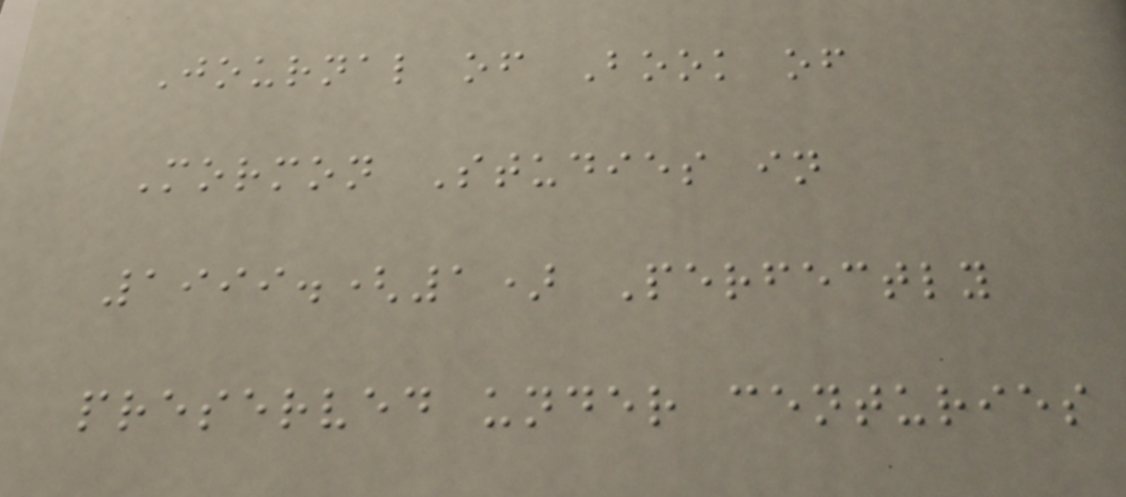Journal of Book of
Mormon Studies in
1999.(1) Perfectly
preserved under centuries
